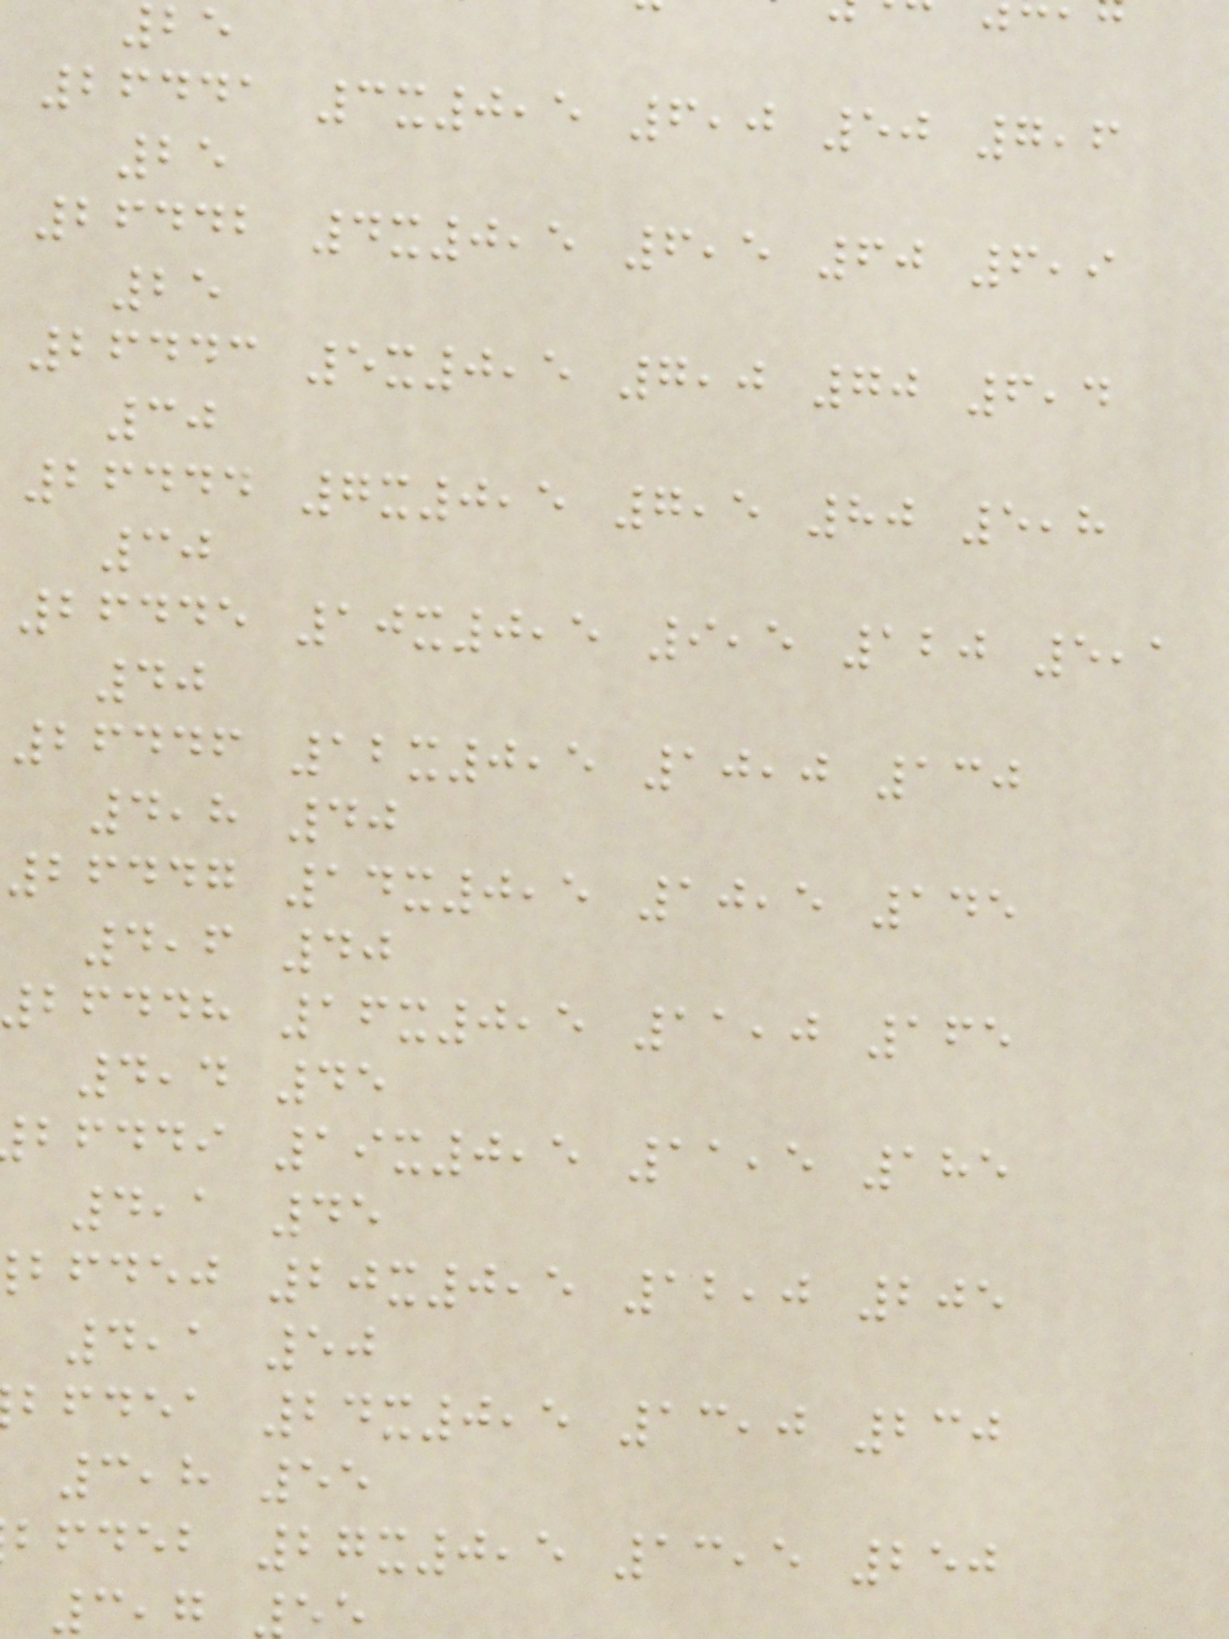25
26441 3x0,5 6,0 50 7,6
25
26442 4x0,5 6,5 60 6,9
25
26443 5x0,5 7,0 70 6,4
30
26444 7x0,5 7,5 80 5,8
30
26445 10x0,5 9,5 120 5,1
40
26446 12x0,5 10,0 130
4,8 40
26447 14x0,5 10,5 145
4,6 40
bfddh 16x0,5 11,0 165
4,4 45
bfddi 19x0,5 11,5 185
4,1 45
bfdej 20x0,5 12,0 205
4,1 50
bfdea 24x0,5 13,0 230
3,8 55
bfdeb 27x0,5 13,5 250
3,7
